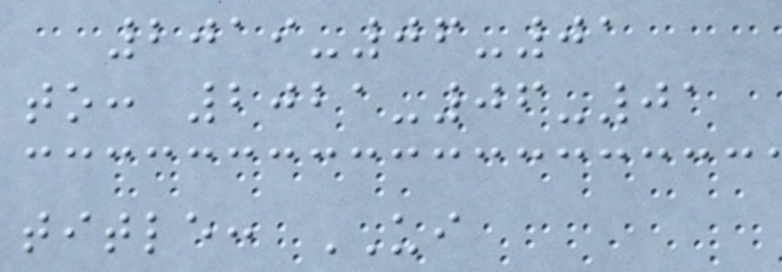2019-06-01
to: 2021-06-01
title: UI
